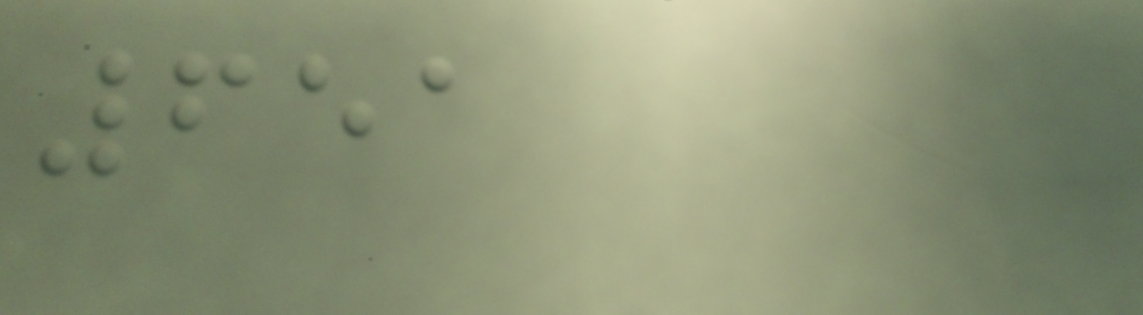651
